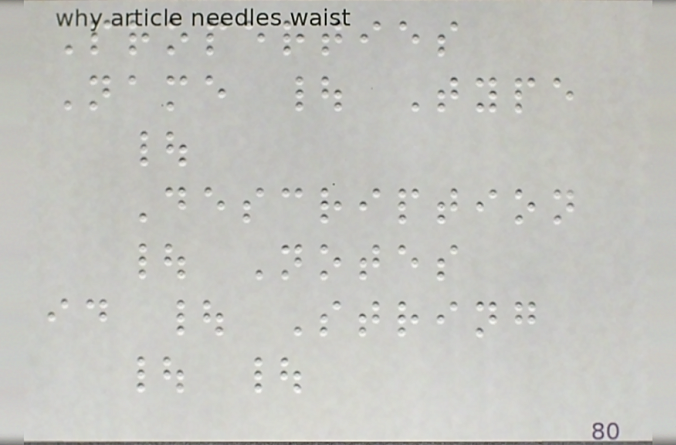Properties
Name | Type
|
Description
| Notes
id | String
| |
